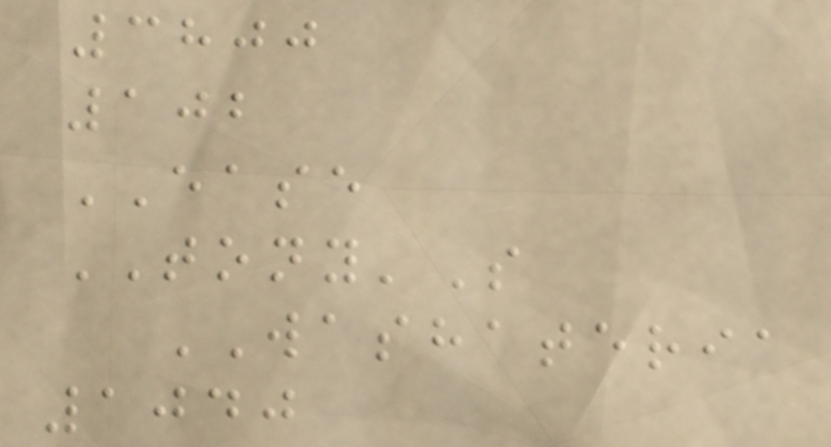3800
102
EASE
TONY'S
WASHATERIA
1040
